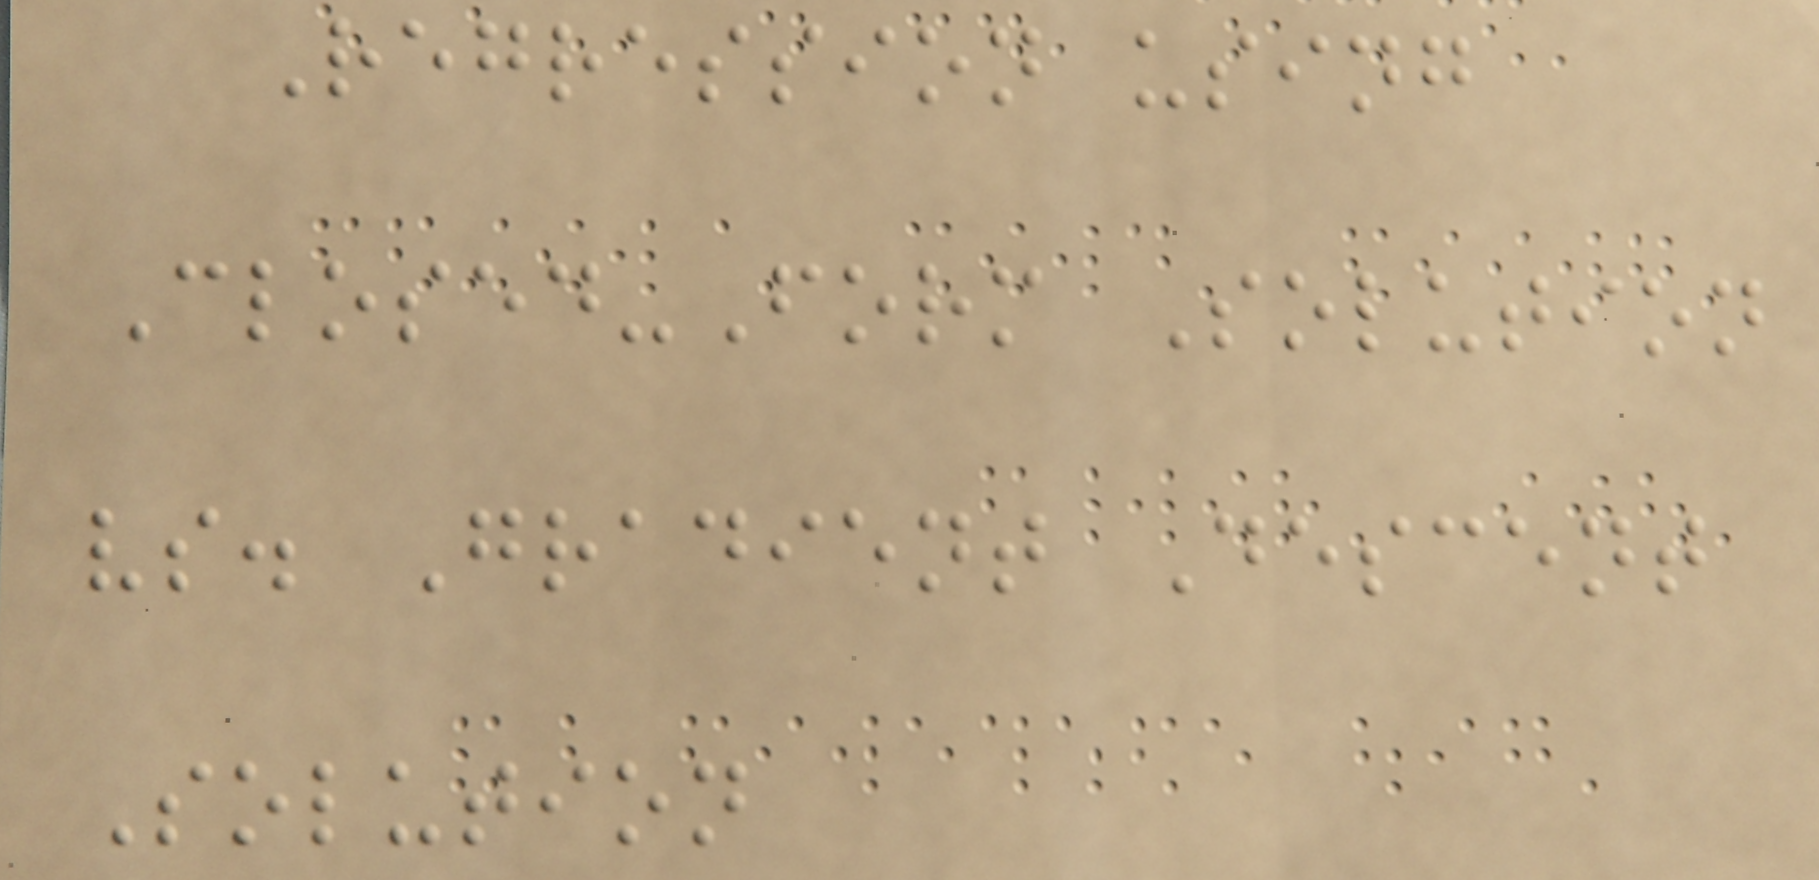Regression using
Closed-Form Solution
vs. Gradient Descent
Solution
